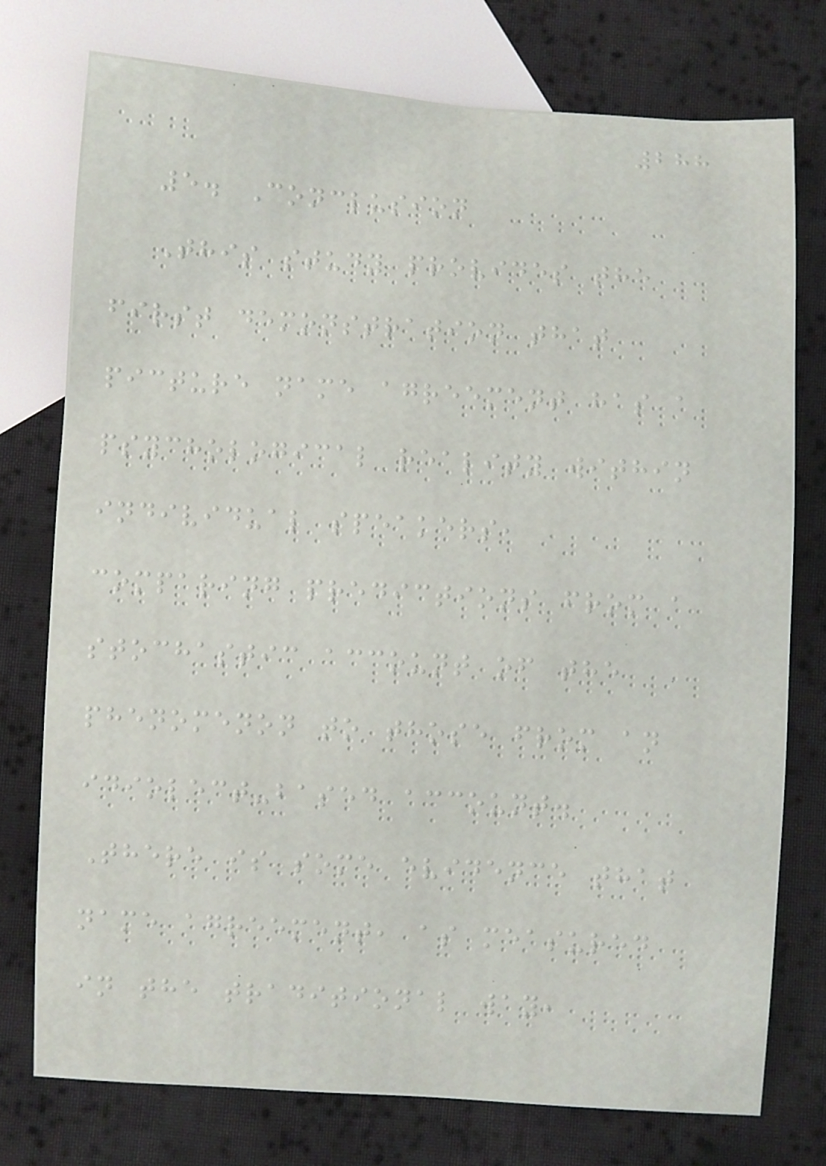288
5. Conclusion
This study provides the
first demonstration that
picture name agreement has a
psychological reality within
individual speakers,
comparing predictions from a
stochastic account of the
phenomenon to those from an
idiolect-based account.
There is some evidence that
name agreement, as measured
in the traditional way,
